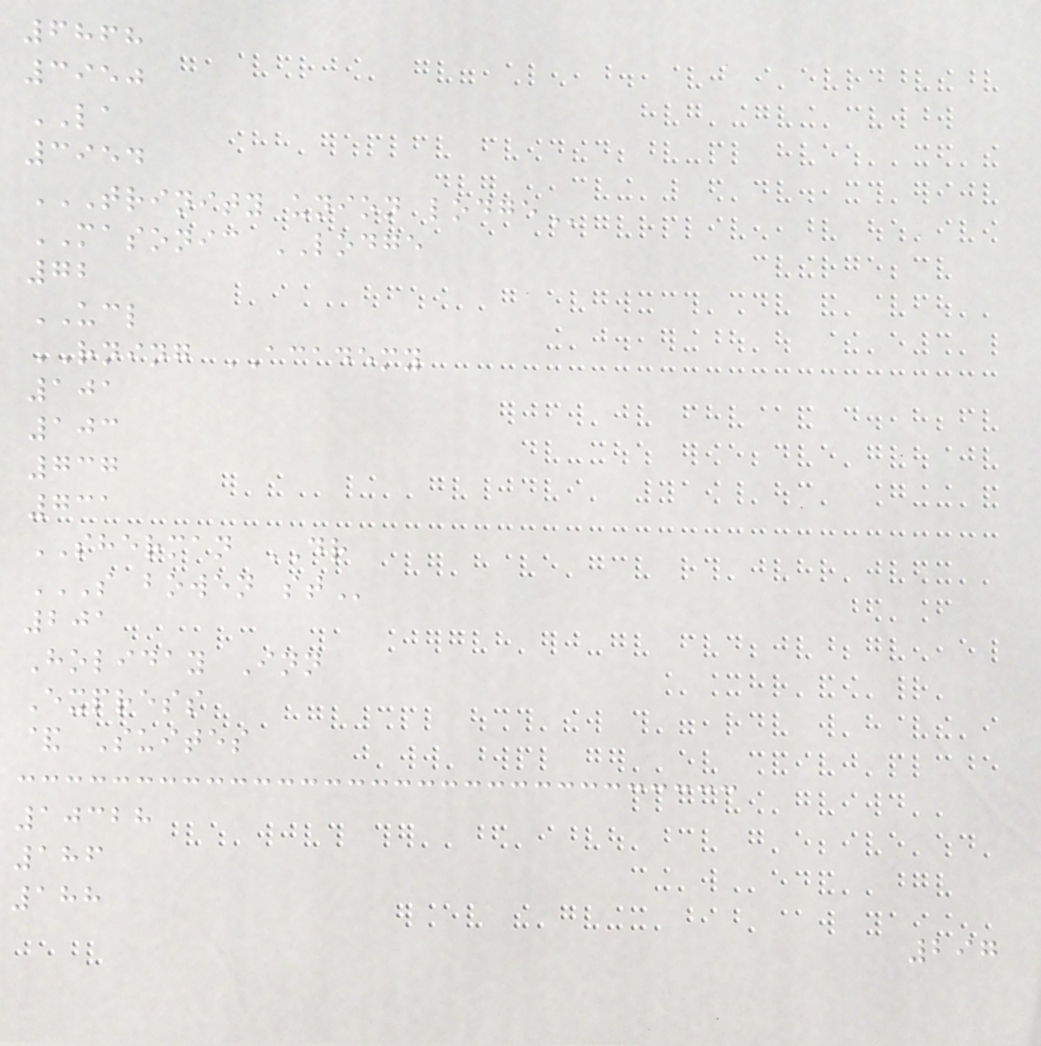6868
3950
LA
3954
TRINITY UNION LODGE
MASONIC LODGE
72
UCL
RNING ACADEMY
101
103
737
731
SHERMAN DR
S BOWEN ST
201
Holiday Inn
Express
& Suites
10328
186
188
297
